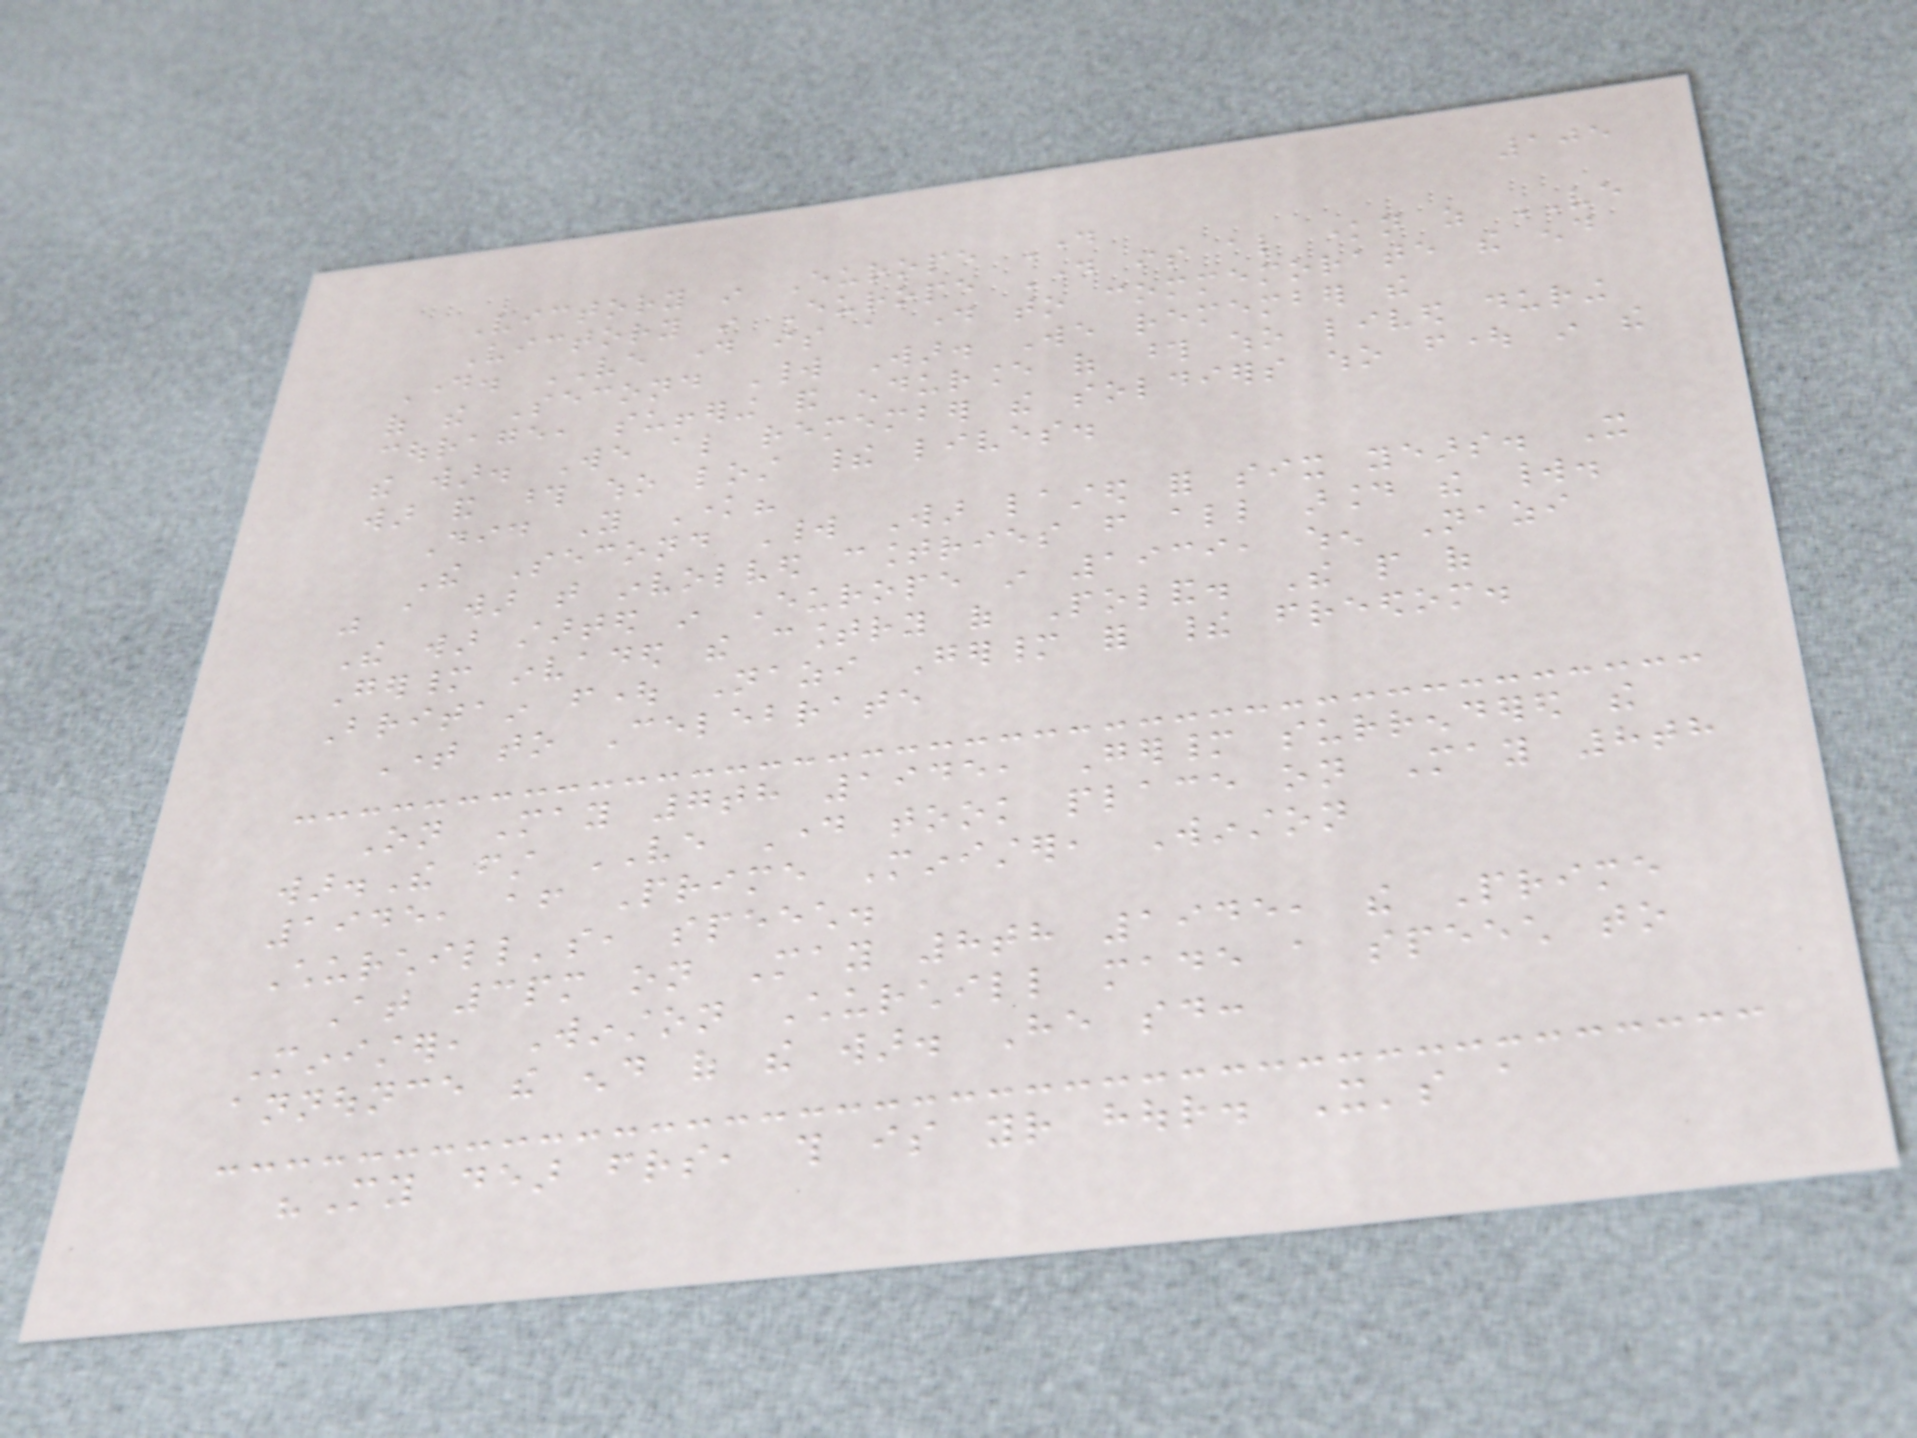105
Victory in Europe Day
Victory in Europe Day is also known as VE
Day. VE day is a day to commemorate the end
of the Second World War. We remember the
courage, suffering and endurance of those who lived during
the war. We also remember the soldiers who fought in the
war and those who lost their lives.
Did You Know?
The Second World War lasted for six years. It
was a war that involved countries from all around the world.
The war started in Europe in 1939, when Nazi
Germany invaded the country of Poland. The people of
Britain fought Nazi Germany for their freedom.
Time to Celebrate
On May 7th 1945, Germany surrendered the
war.The first VE Day took place on May 8th
1945, after Prime Minister, Winston
Churchill's, speech.
At 3pm on May 8th 1945, the Prime
Minister, Winston Churchill made a speech to
announce the end of the war. He said:
"My dear friends, this is your hour. It's a
